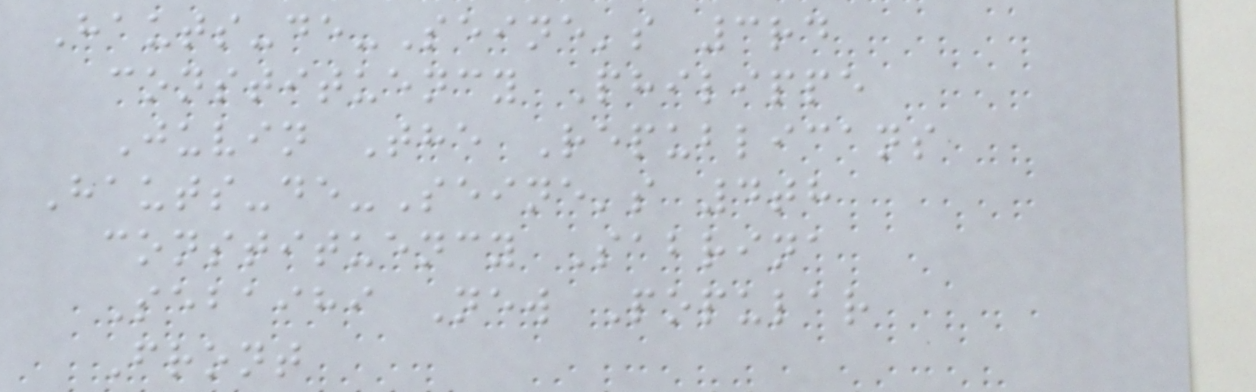Hauts-de-Seine's 3rd
constituency Philippe
Juvin The Republicans
Hauts-de-Seine's 4th
constituency Sabrina
Sebaihi New Popular
Front
